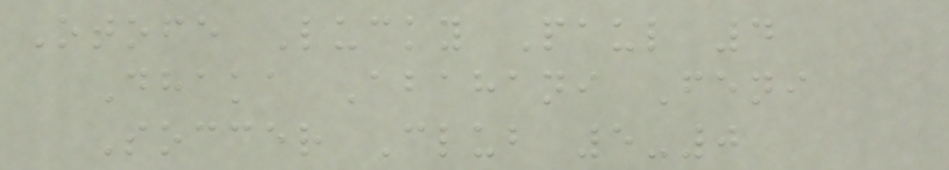Otofe Lucky Paul 4
Dhaka Abahani Feni
Soccer Club 5-0
